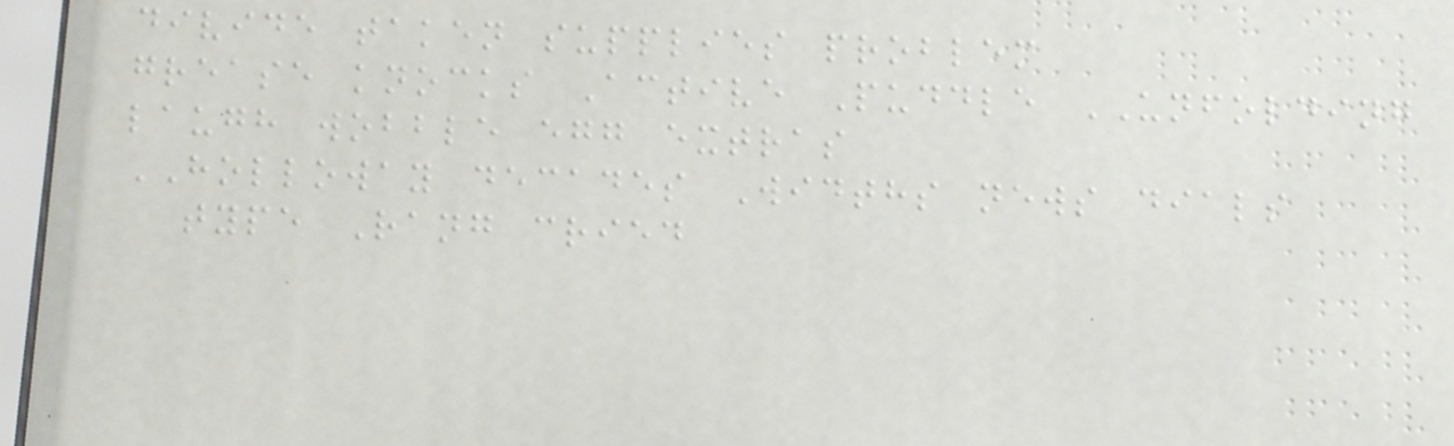divide taken supplies problem
grease knocks Active Puddle UNFOLDING
laugh wobble egg extras
HOLLOWAY decades Widths news dials
type Rang cried
